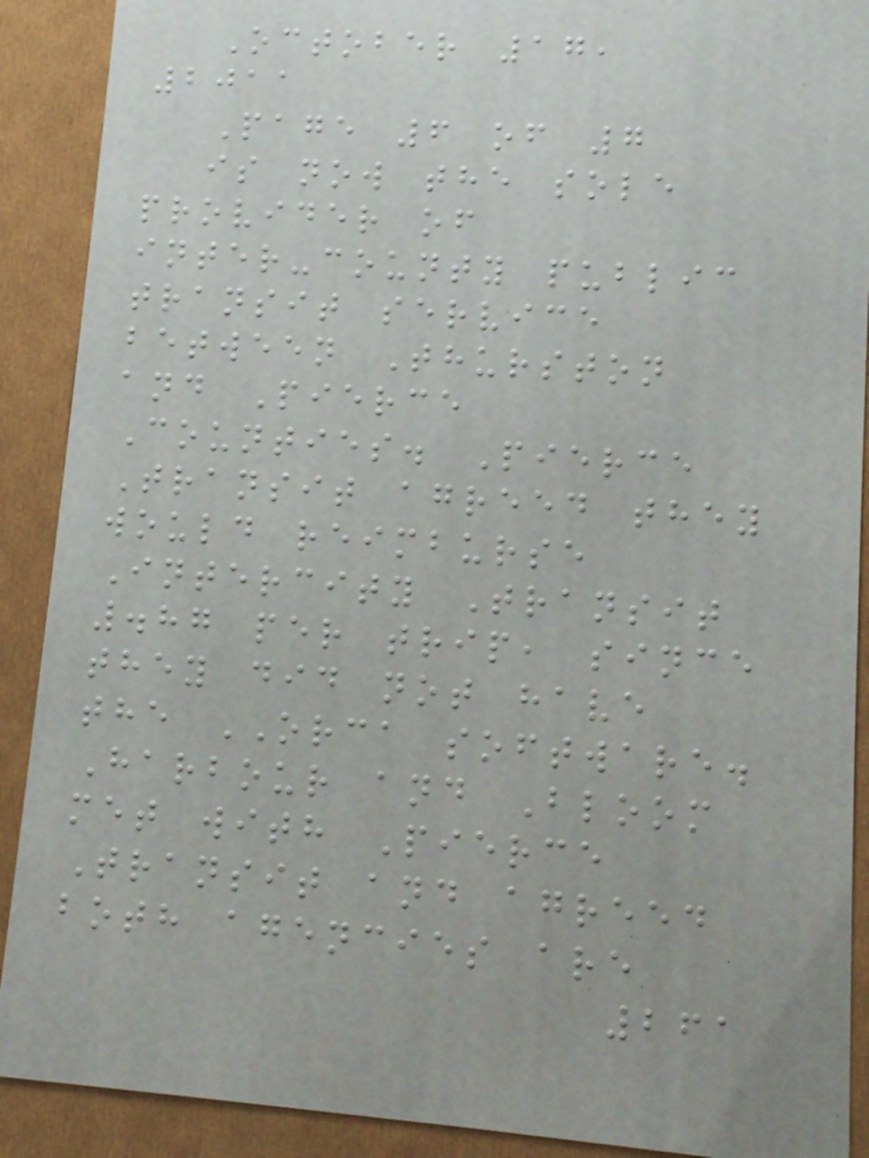October 17,
2011
Page 6 of 7
is now the sole
provider of
inter-county public
transit service
between Thurston
and Pierce
Counties. Pierce
Transit agreed they
would reimburse
Intercity Transit
.87 per trip, since
they did not have
the ORCA software.
Harbour and Bloom
met with Pierce
Transit and agreed
both agencies are
261
